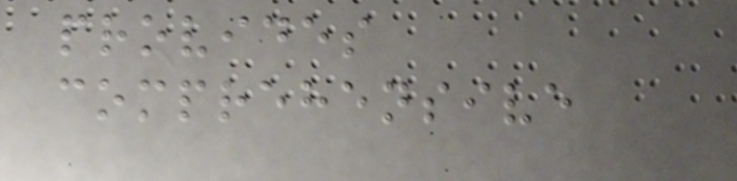provides
comprehensive
